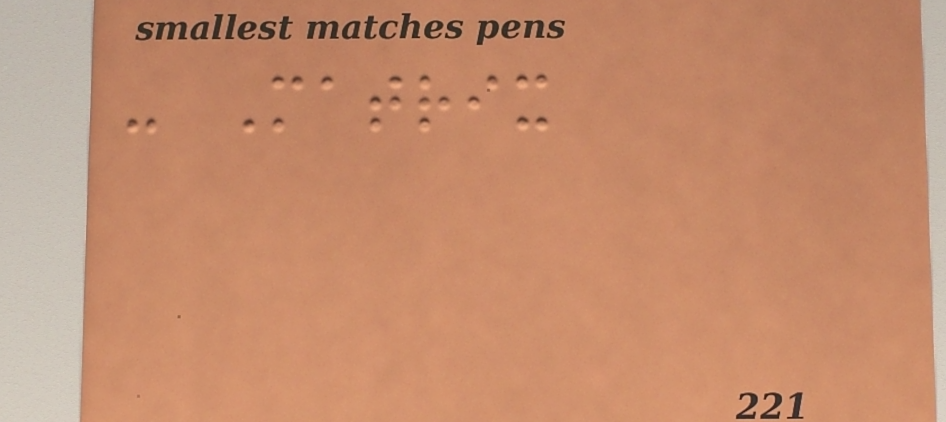- Matrix
